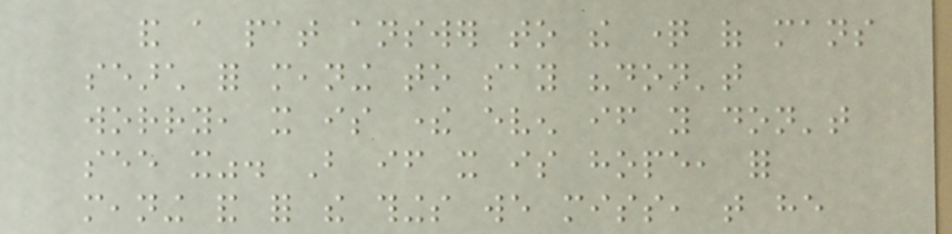and a pat answer to the question of mans
search for meaning to say "don't
worry, it is there even if you don't
see it". But if it is hope, for
meaning and for the things we miss, that he
